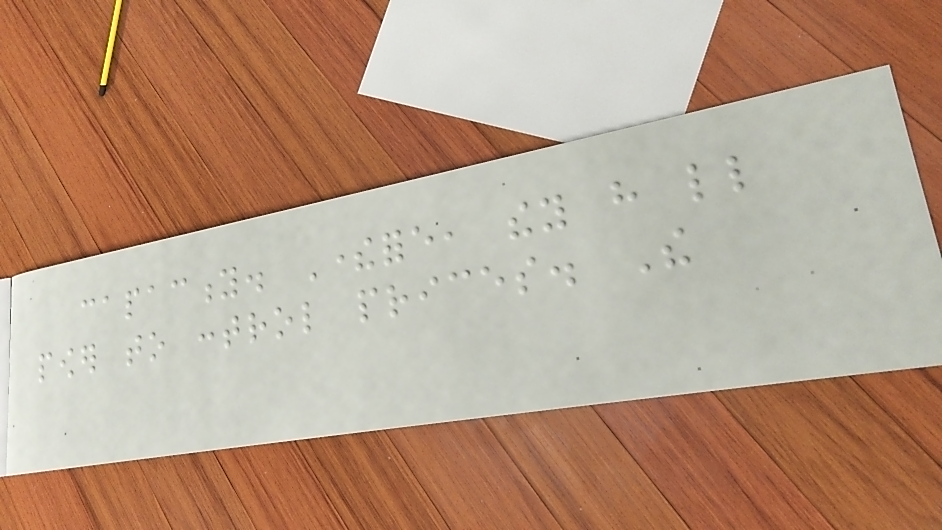capacity. Therefore, they have little
power to control prices. The
